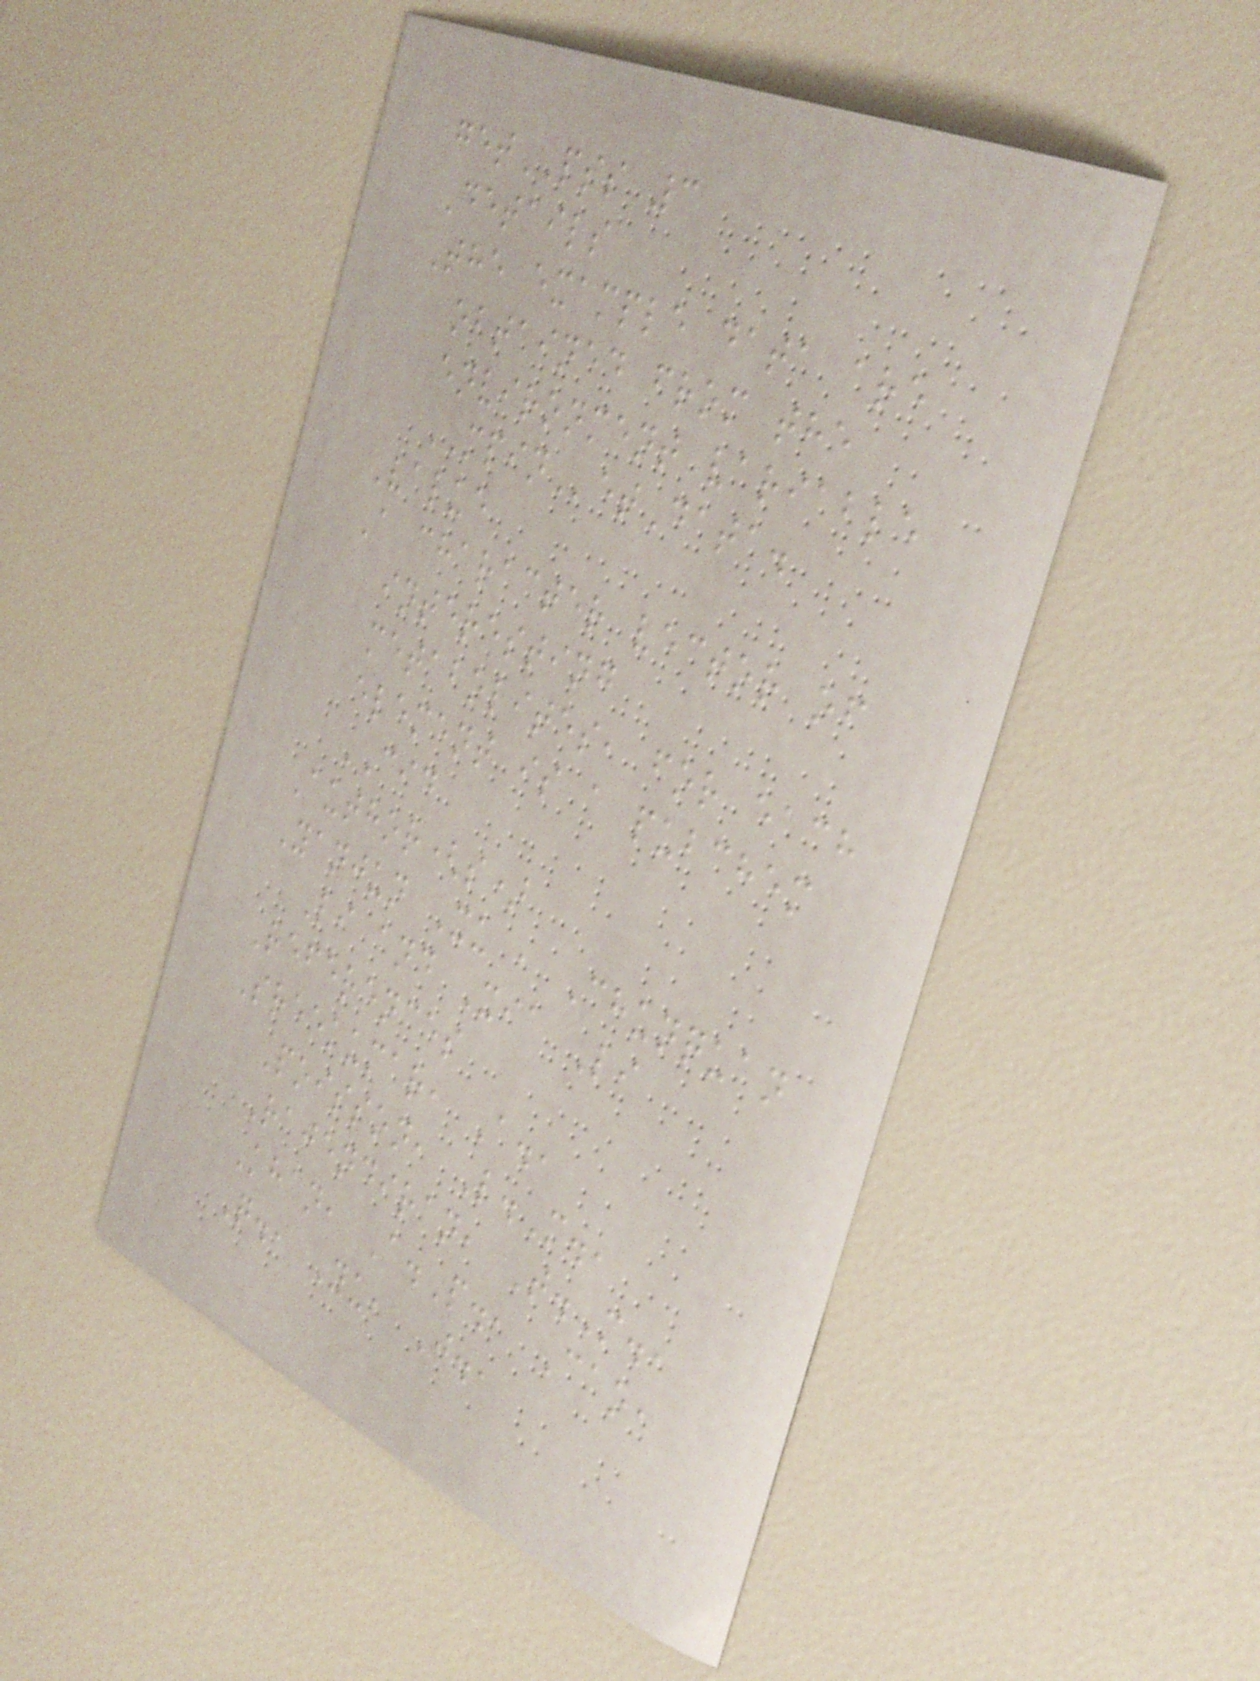getPSS 3
Details
The example data are
obtained from the
environment variable
MPINetData.
Value
A character vector of
interesting
metabolites, for each
element is a pubchem
CID
Author(s)
Yanjun Xu , Chunquan
Li and Xia Li
References
Sreekumar, A.,
Poisson, L.M.,
Rajendiran, T.M.,
Khan, A.P., Cao,
Q., Yu, J.,
